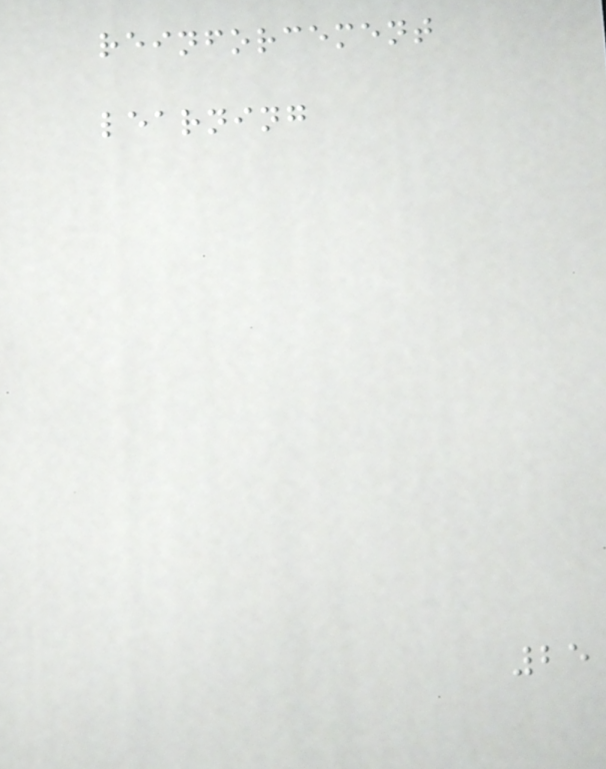reinforcement
learning
25
